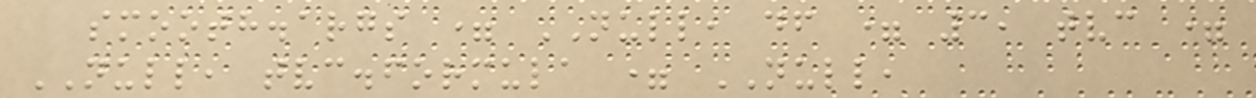smooth.args = NULL, df = 3, tvc =
NULL, tvc.formula = NULL,
